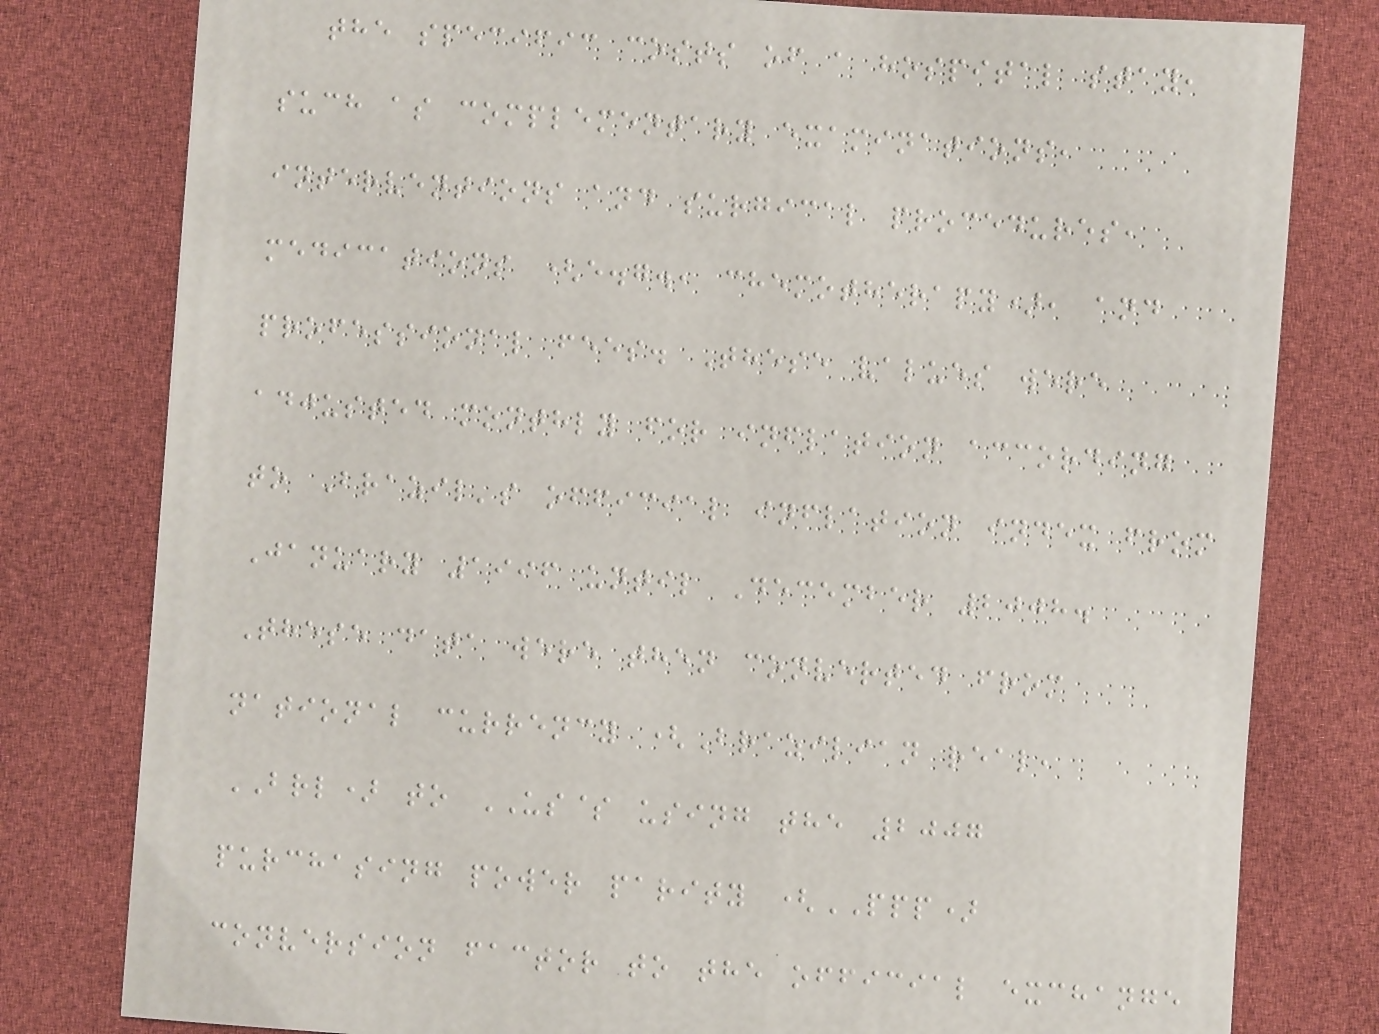the specific costs of a hospital stay,
such as complementary examinations,
interventions and surgical procedures,
medications (e.g., chemotherapy), and
professional fees. These values were
adjusted monthly for inflation according
to Brazil's official inflation index from
January 1996 until December 2008.
These data were then converted from
national currency (Brazilian real,
BRL) to US$ using the 2007
purchasing power parity (PPP)
conversion factor to the official exchange
